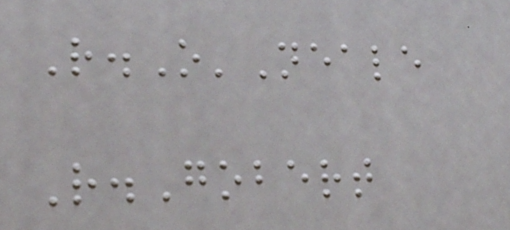R.O'Neale
R.Gobert
